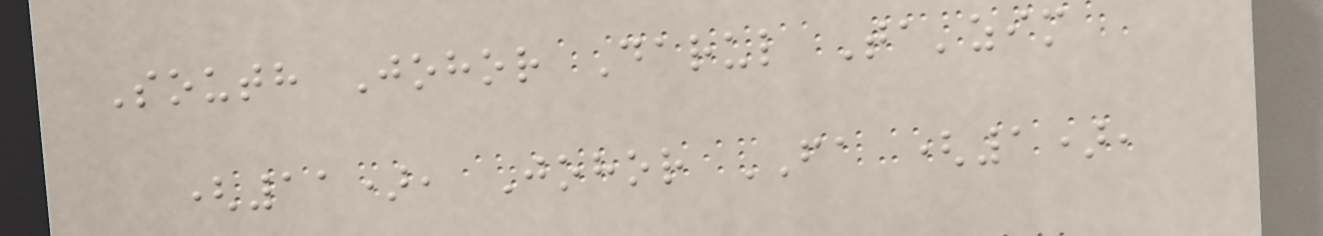South Johor Darul Ta'zim
(11), Johor FA (1),
